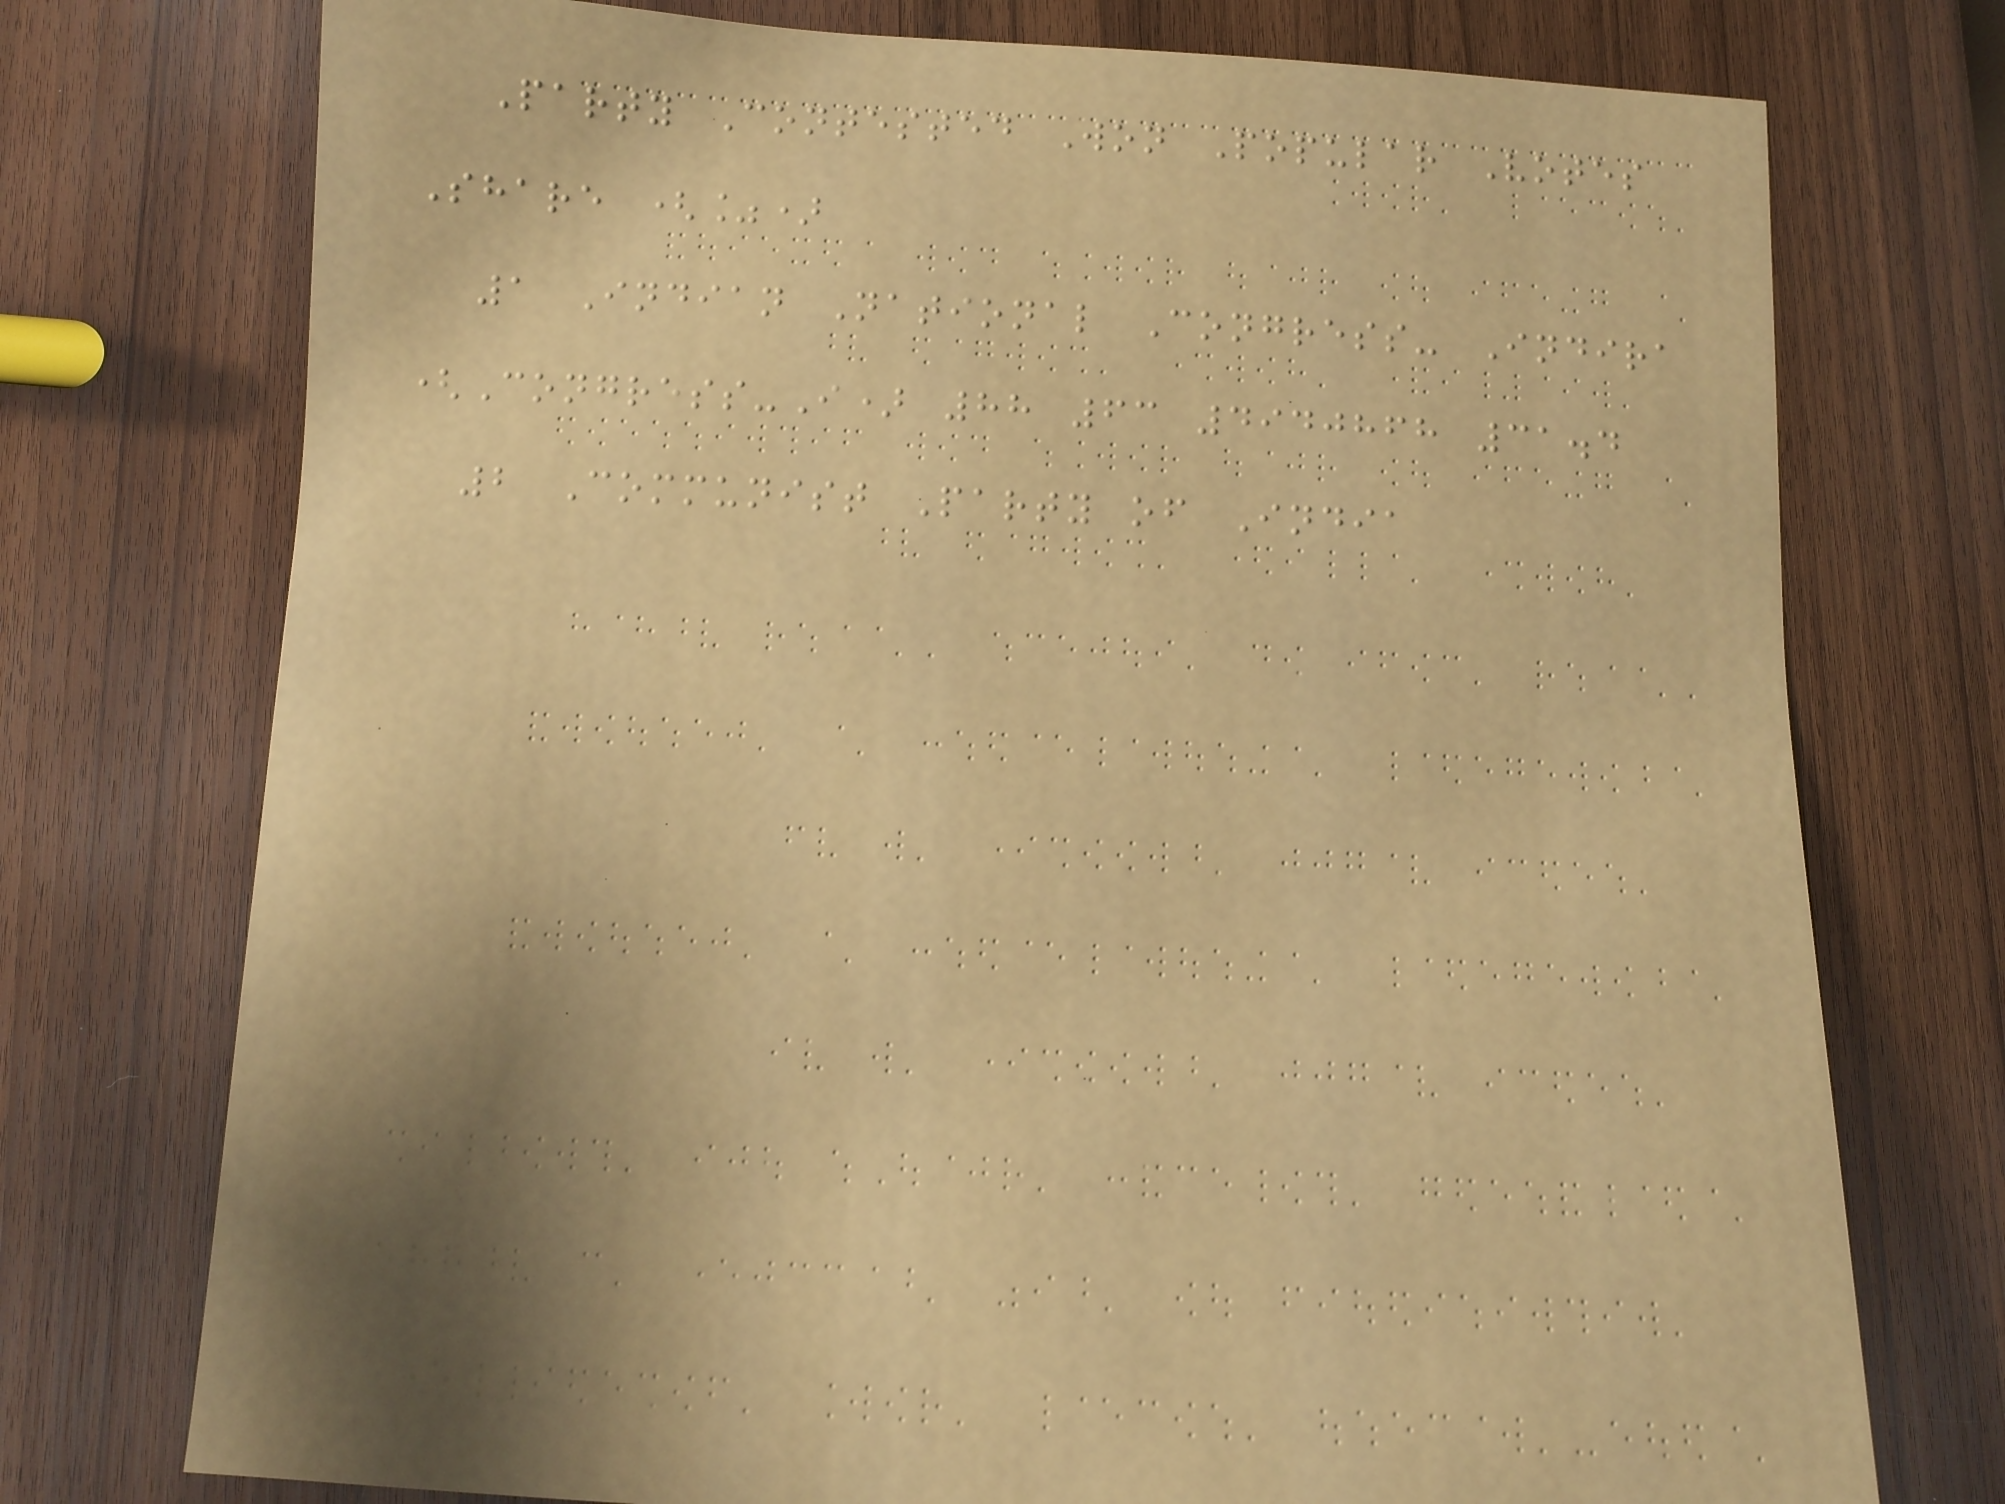Party Contested Won Popular Votes
Share (%)
1 Indian National Congress- Indira
(Congress-I) 88 63 4940868 31.4
2 Communist Party of India
